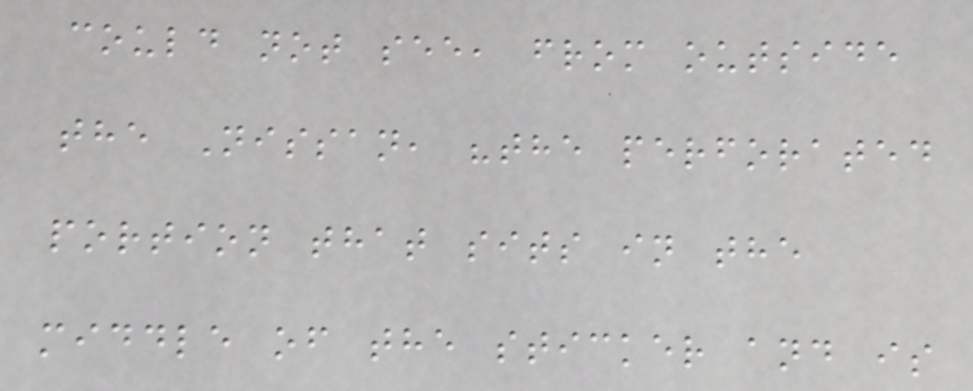could not see, from outside
the Nissan, "the perforated
portion that sits in the
middle of the sticker and is
